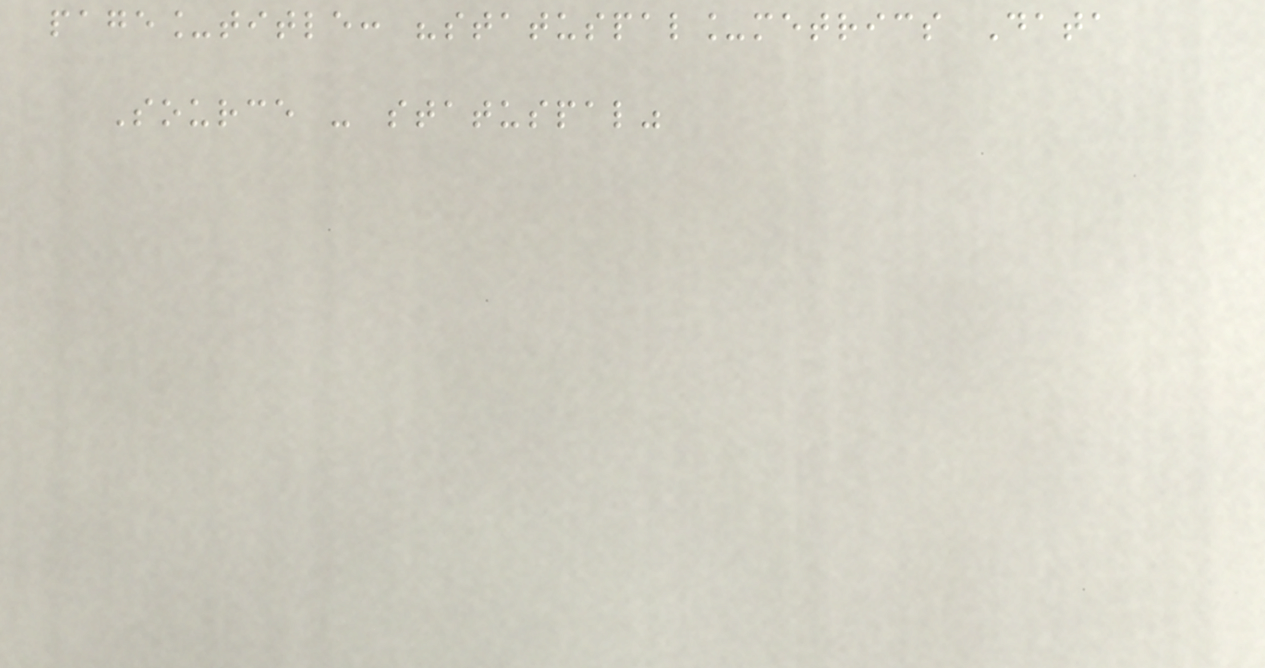page_title: "statuspal_metrics Data
Source - statuspal"
